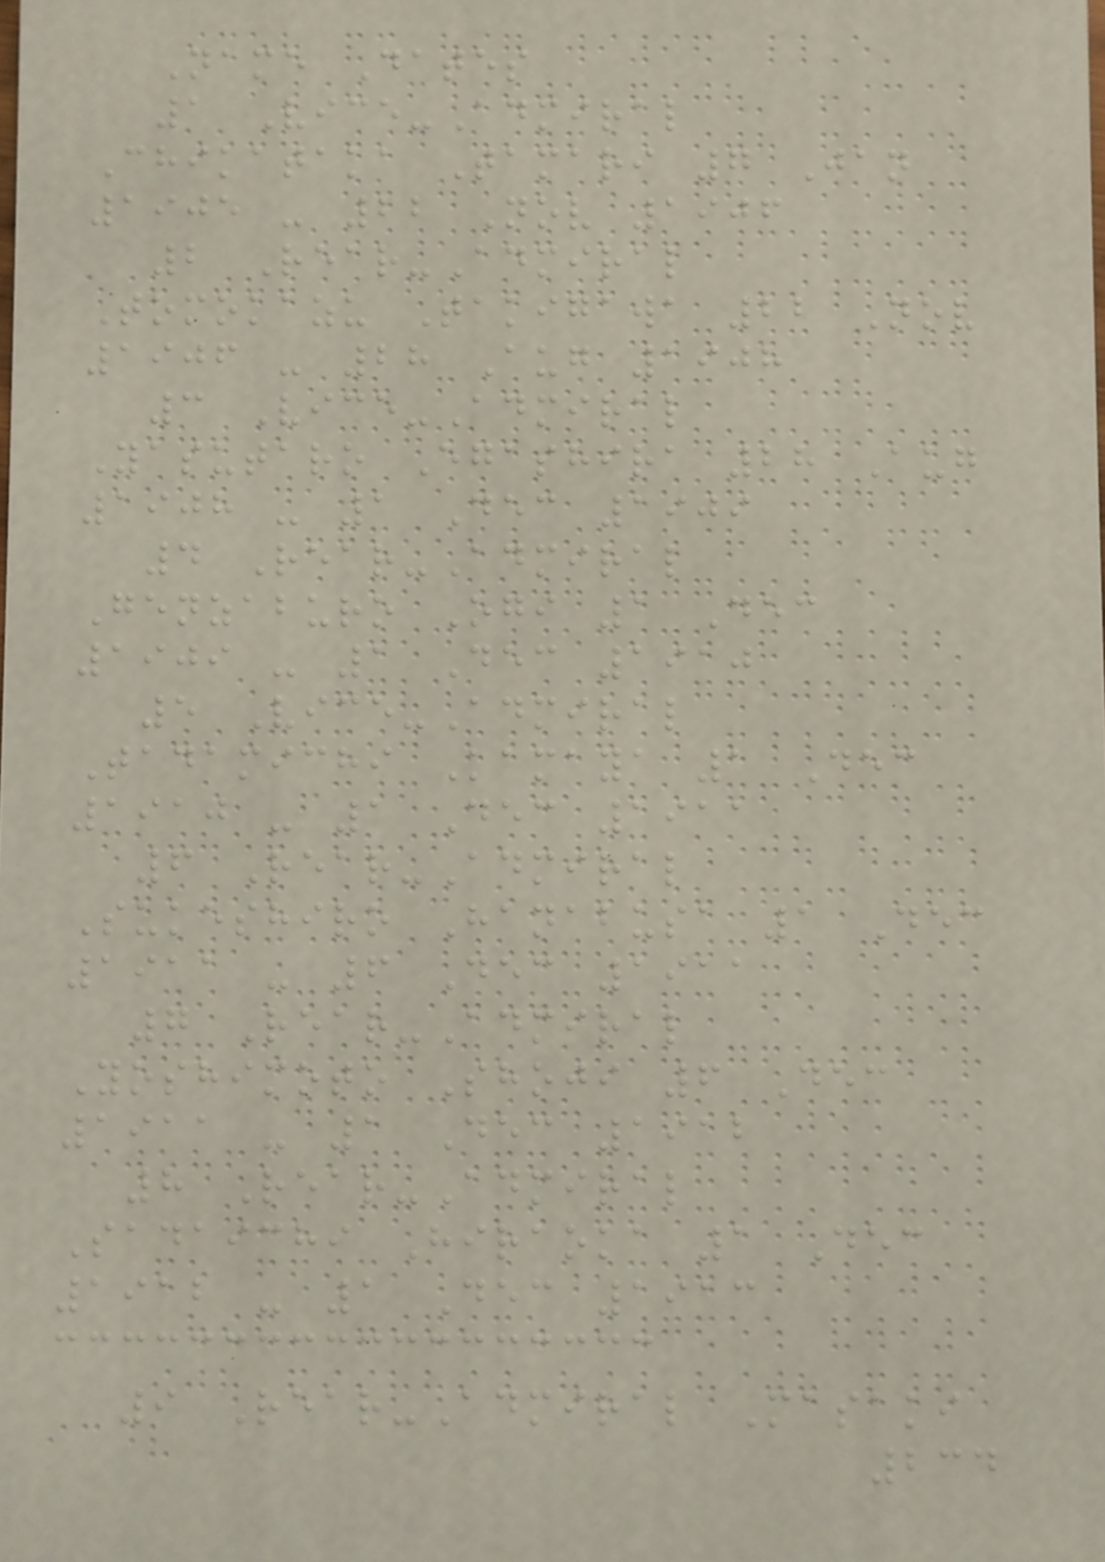Name Dates
1 Vice-Admiral
Chikataka Tamari 7 Jan
1905 - 22 Nov 1906
2 Rear-Admiral
Tomokazu Takigawa 22 Nov
1906 - 28 Aug 1908
3 Vice-Admiral
Yasutaro Egashira 28 Aug
1908 - 1 Dec 1909
4 Rear-Admiral
Genzaburo Ogi 1 Dec
1909 - 1 Dec 1910
5 Vice-Admiral
Tadamichi Kamaya 1 Dec
1910 - 1 Dec 1911
6 Rear-Admiral
Sukeshiro Hanabusa 1 Dec
1911 - 6 Dec 1911
7 Rear-Admiral
Yoshimoto Shoji 6 Dec
1911 - 1 Dec 1912
8 Rear-Admiral
Sadaichi Hiraoka 1 Dec
1912 - 1 Dec 1913
9 Rear-Admiral Masaki
234
